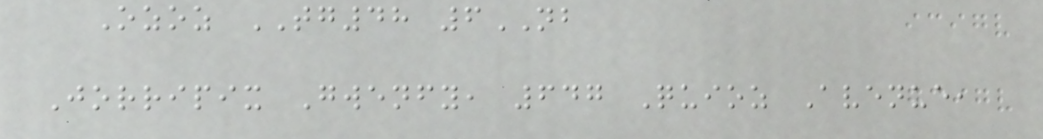Ozoz TG48 6NB
Jorripix Gwenfy, 647 Quioz Avenue,
